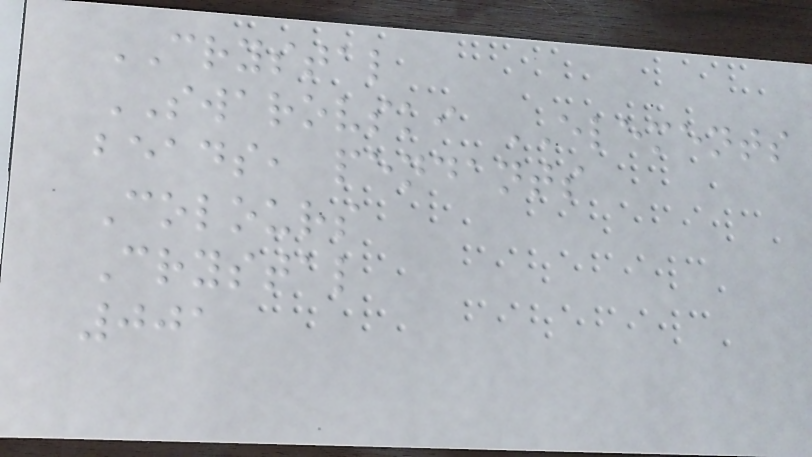CRYSTAL
SWAROVSKI ELEMENTS
beads, pendants
Colours
Crystal
001
